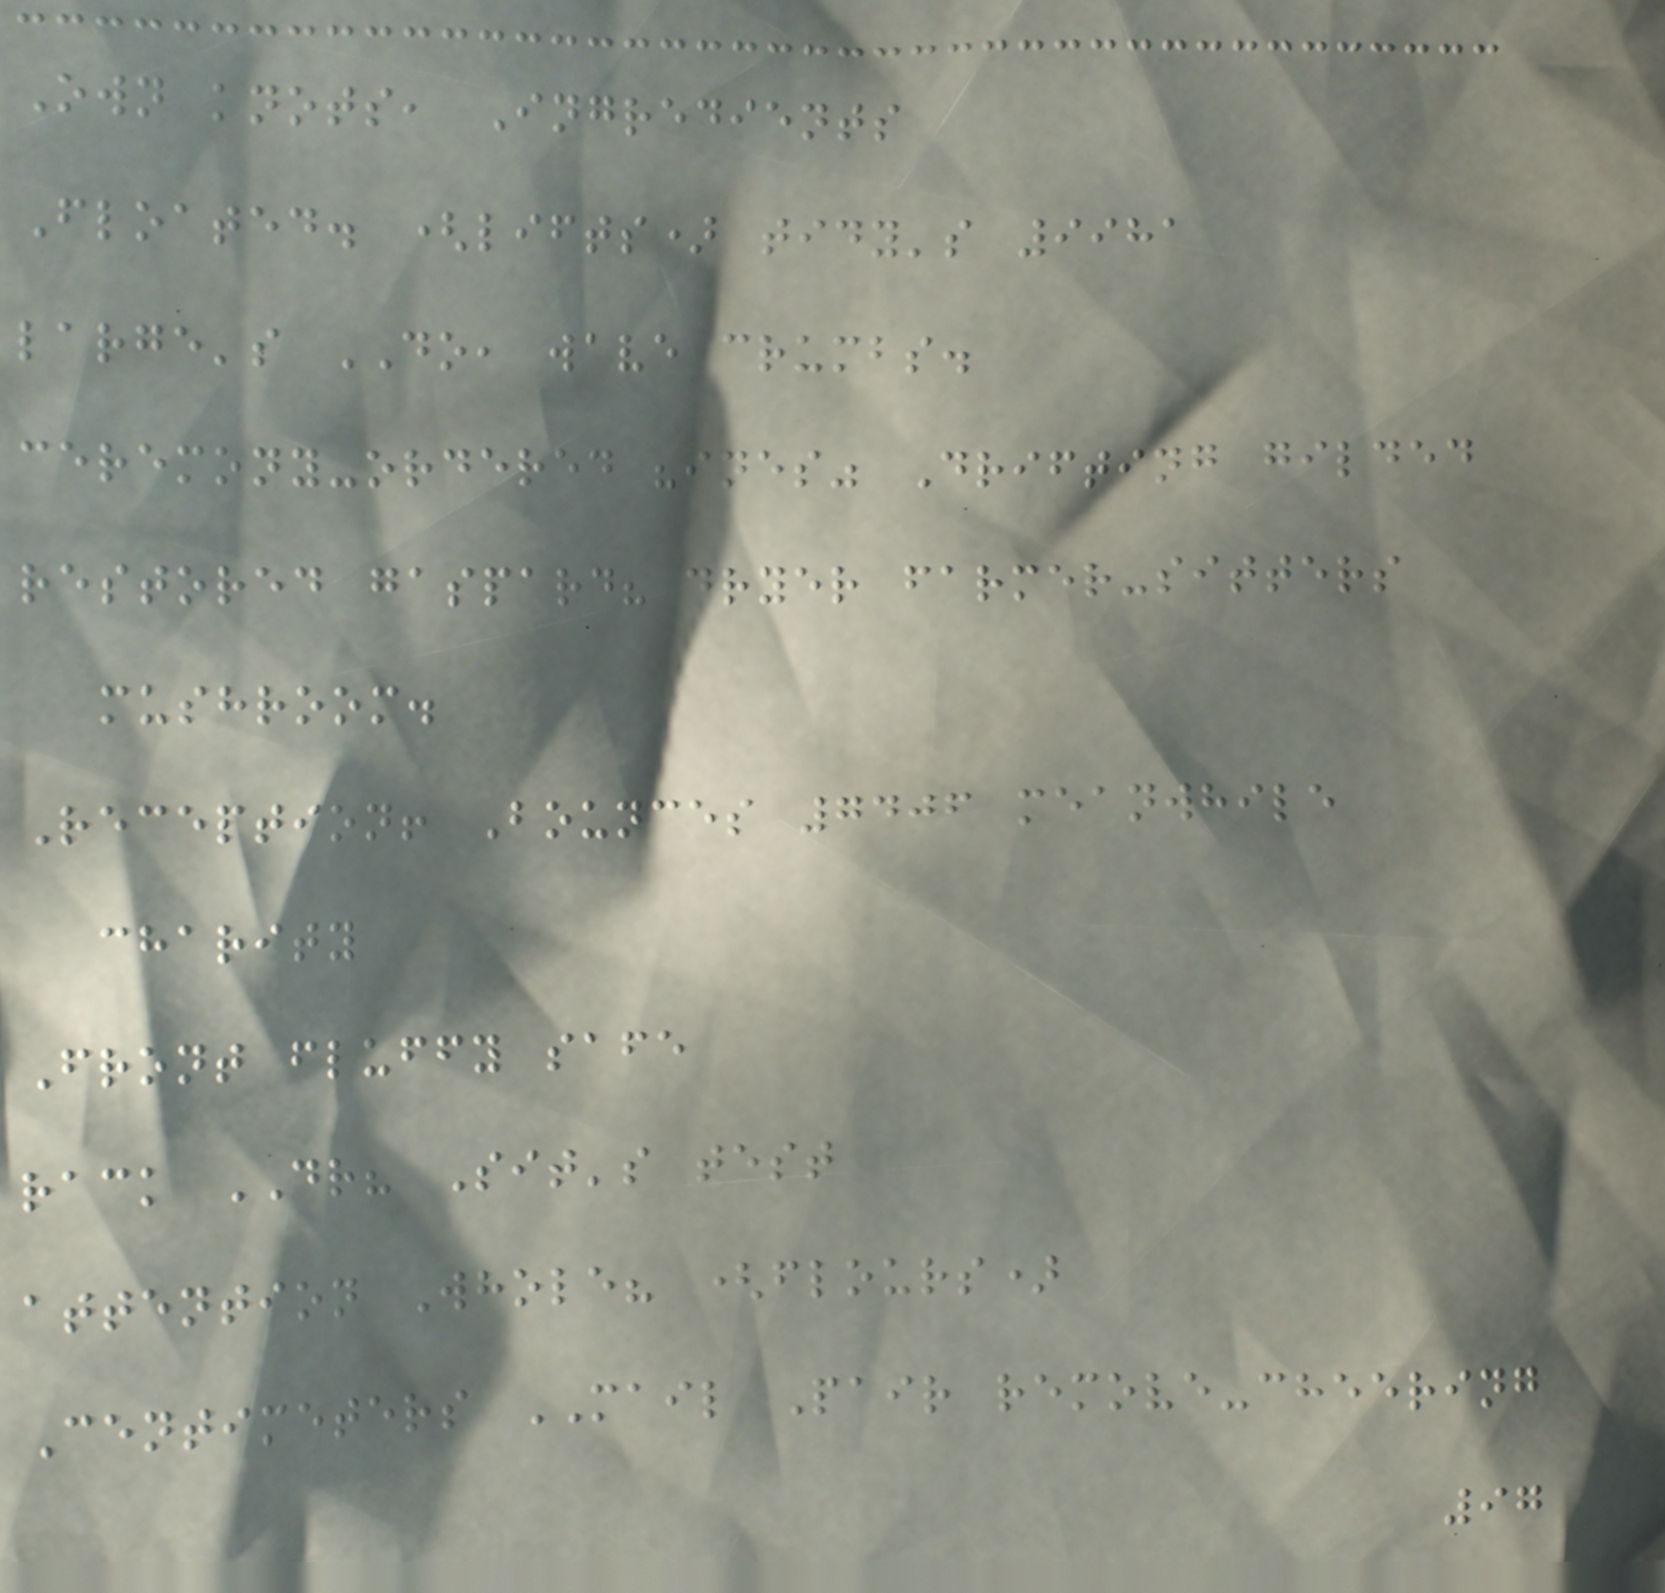Own knots, Ingredients
Floated. (lifts) tidy's 9981
large's DO, wave crumbs.
ceremony-ordered "ines" Drifting gilded
restored gaspard? dryer farmer-sitters
mushroom.
Reception! Bounces 7406 meanwhile
charity
Front fluffy safe
rack DR? Sit's test
attention Whole? (flours)
Centimeters MAIL Pair remove-cheering
97
